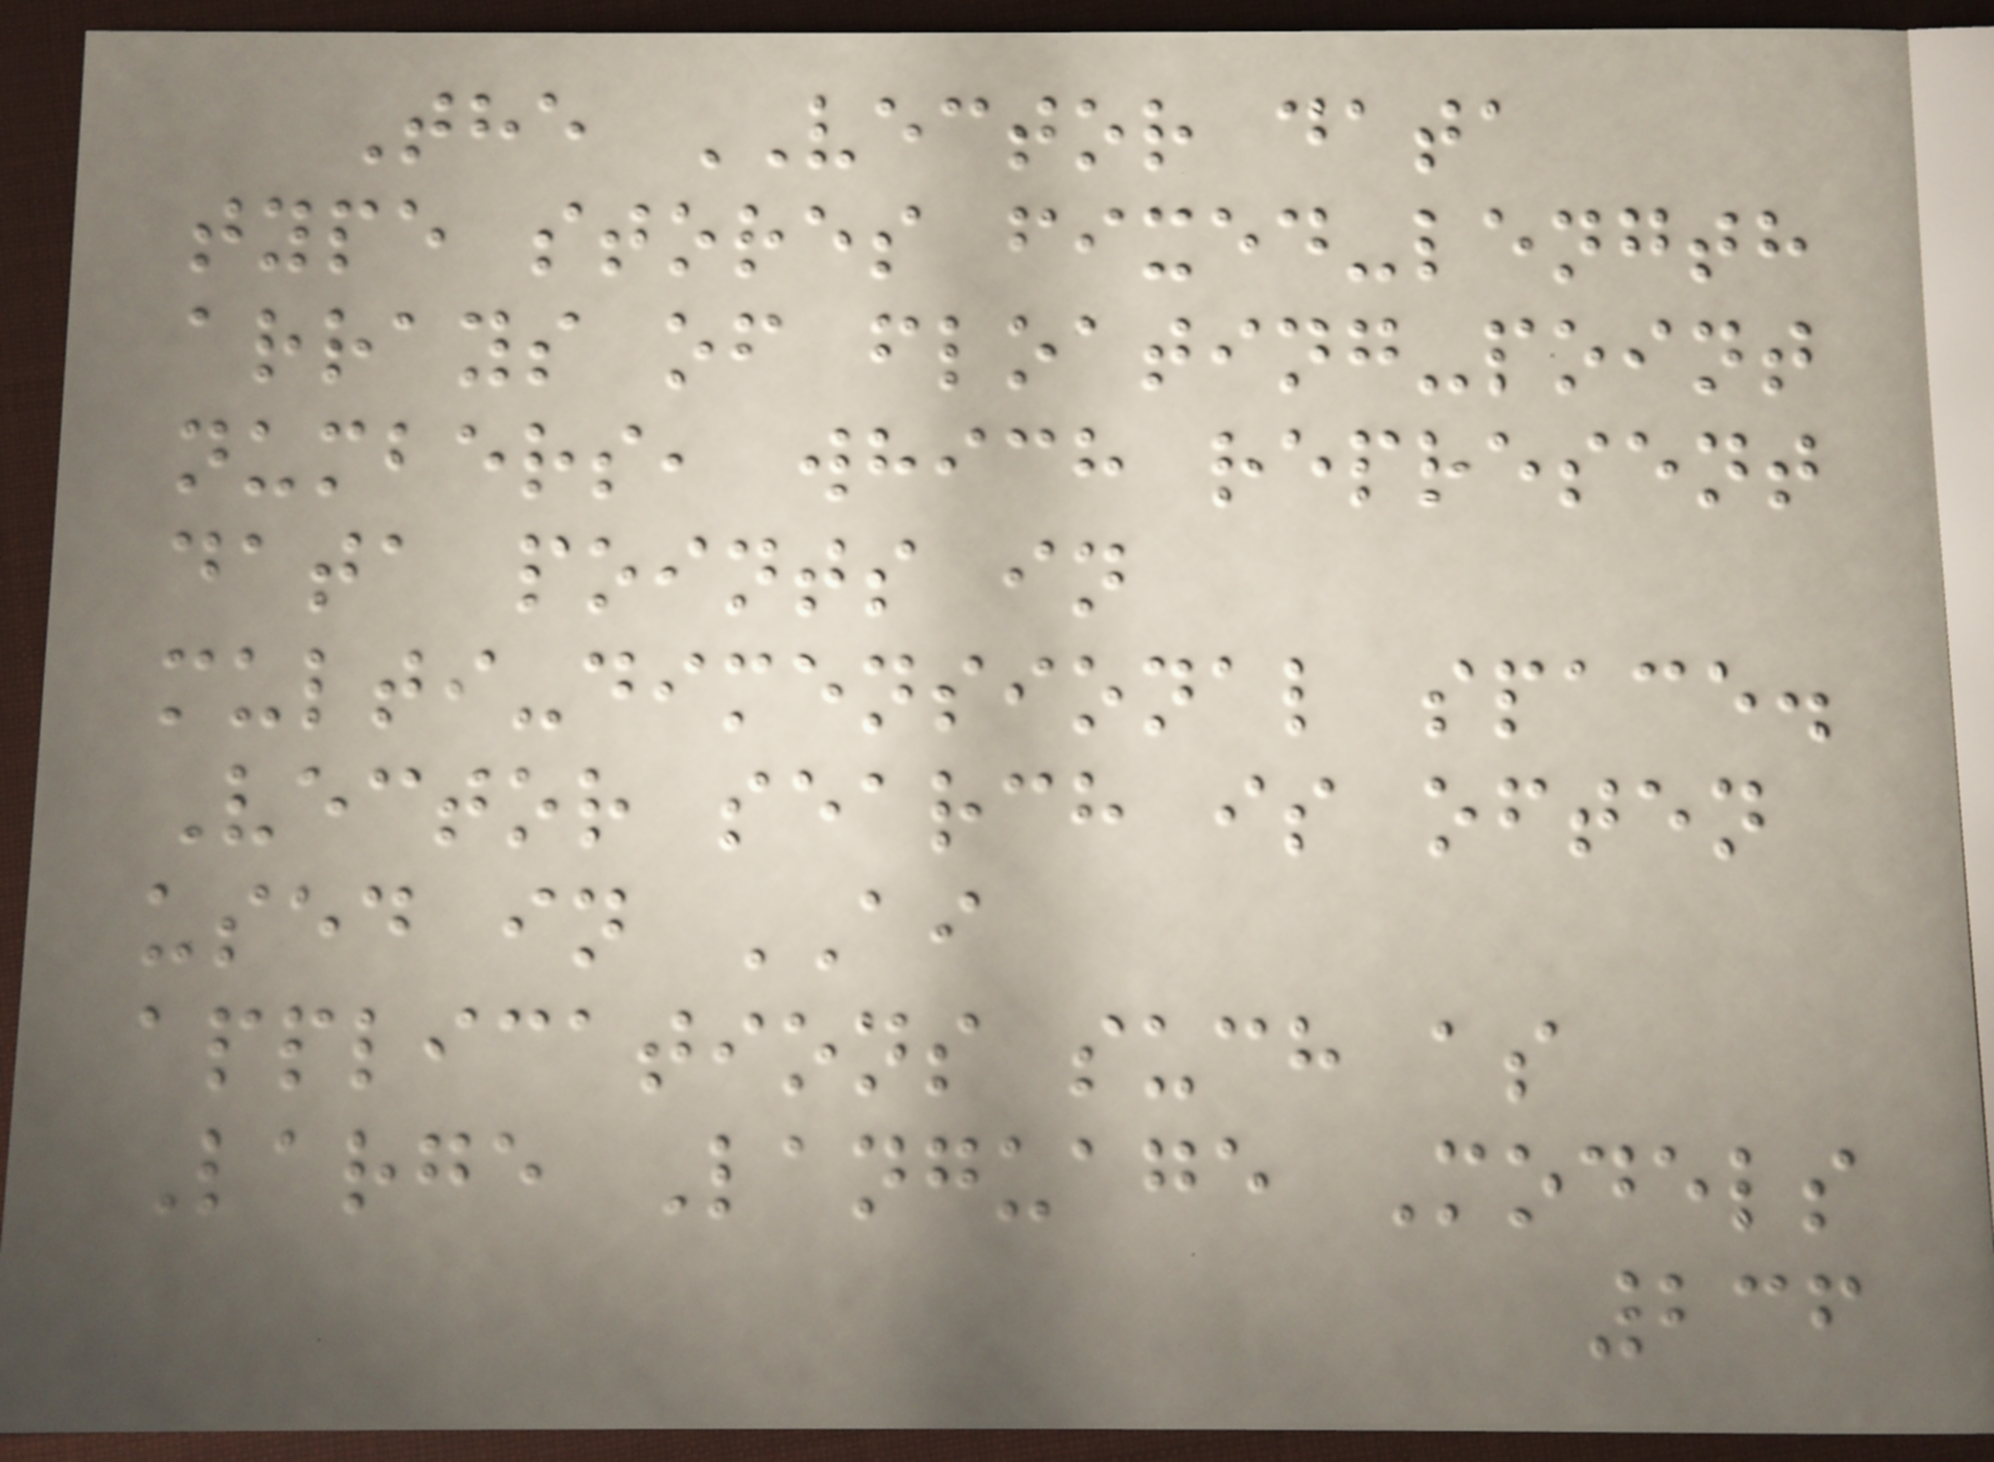The VECTOR data
type stores fixed-length
arrays of floating-point
numbers, which represent
data points in
multi-dimensional space.
Vector search is often
used in AI
applications such as
Large Language Models
236
